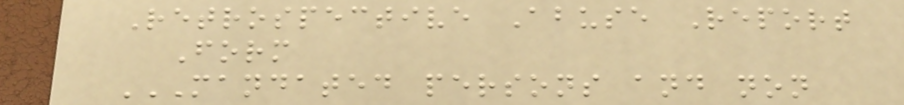Retrospective Abuse Report
Form
MANDATED PERSONS AND NON
